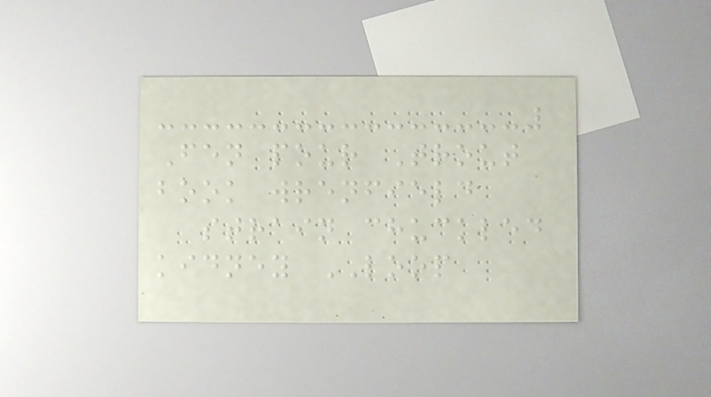Fen pour Trout
book wrenfield
strain chuckled
kidney LOOP
